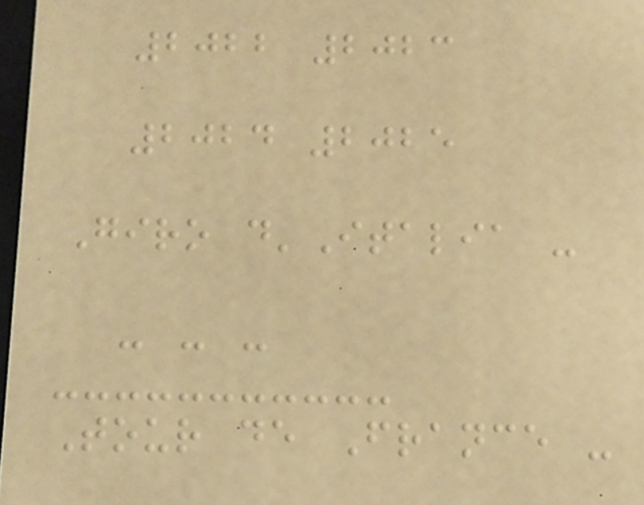2022 2023
2024 2025
Giro d'Italia -
- - -
Tour de France -
